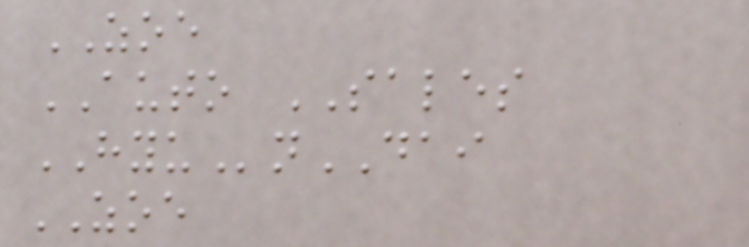ZOE
AUTO SALES
HYUnDAI
ZOE
